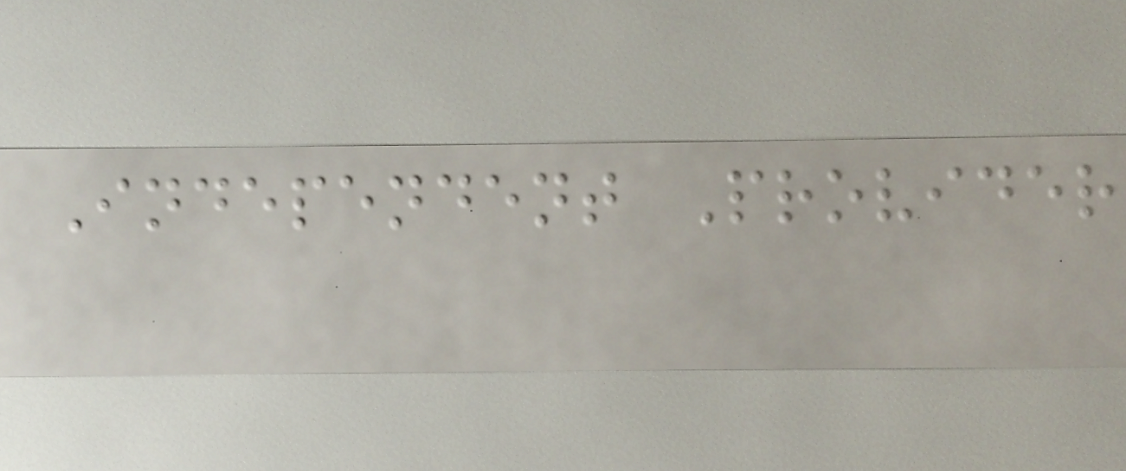Independent Provider
